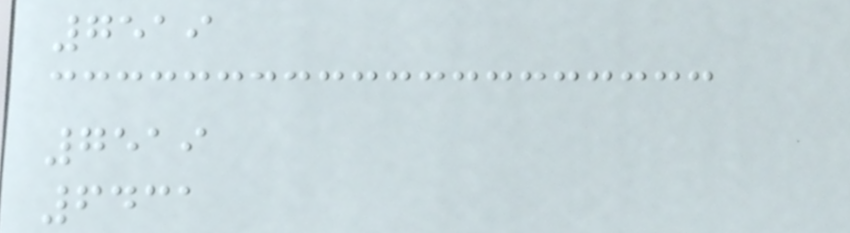7519
7519
6431
